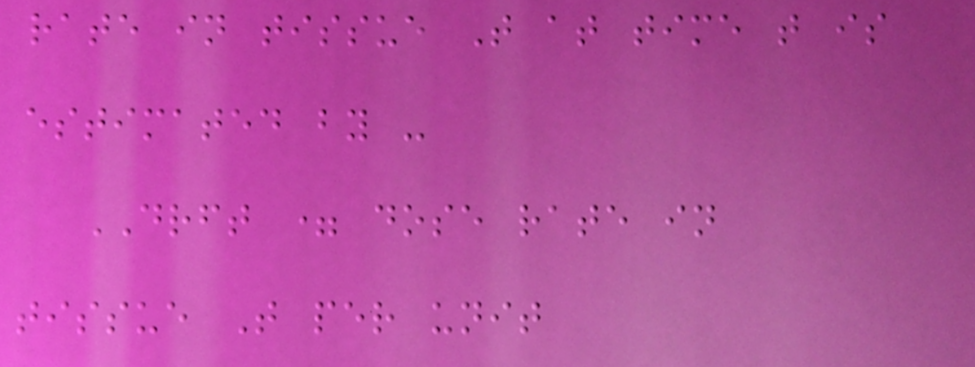rate in tissue T at time t is
estimated by -
DRFT = dose rate in
tissue T per unit
